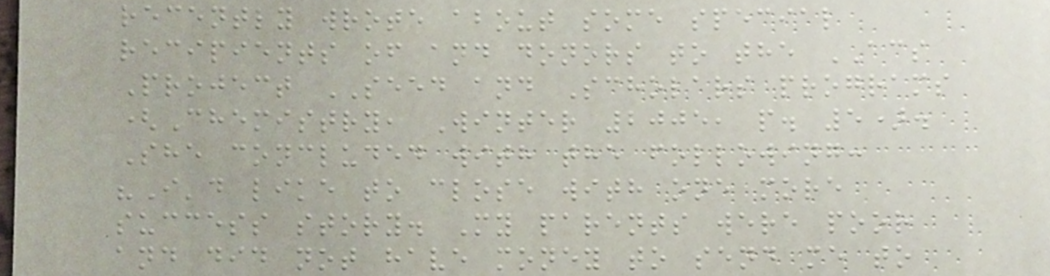recently wrote about some special
recipients of and donors to the ACS
Project SEED and Scholars programs
(Chemistry, Winter 2005, p. 5).
She concluded with the following:
"I'd like to close with one more
success story. My parents were poor
and did not have money to send me to
